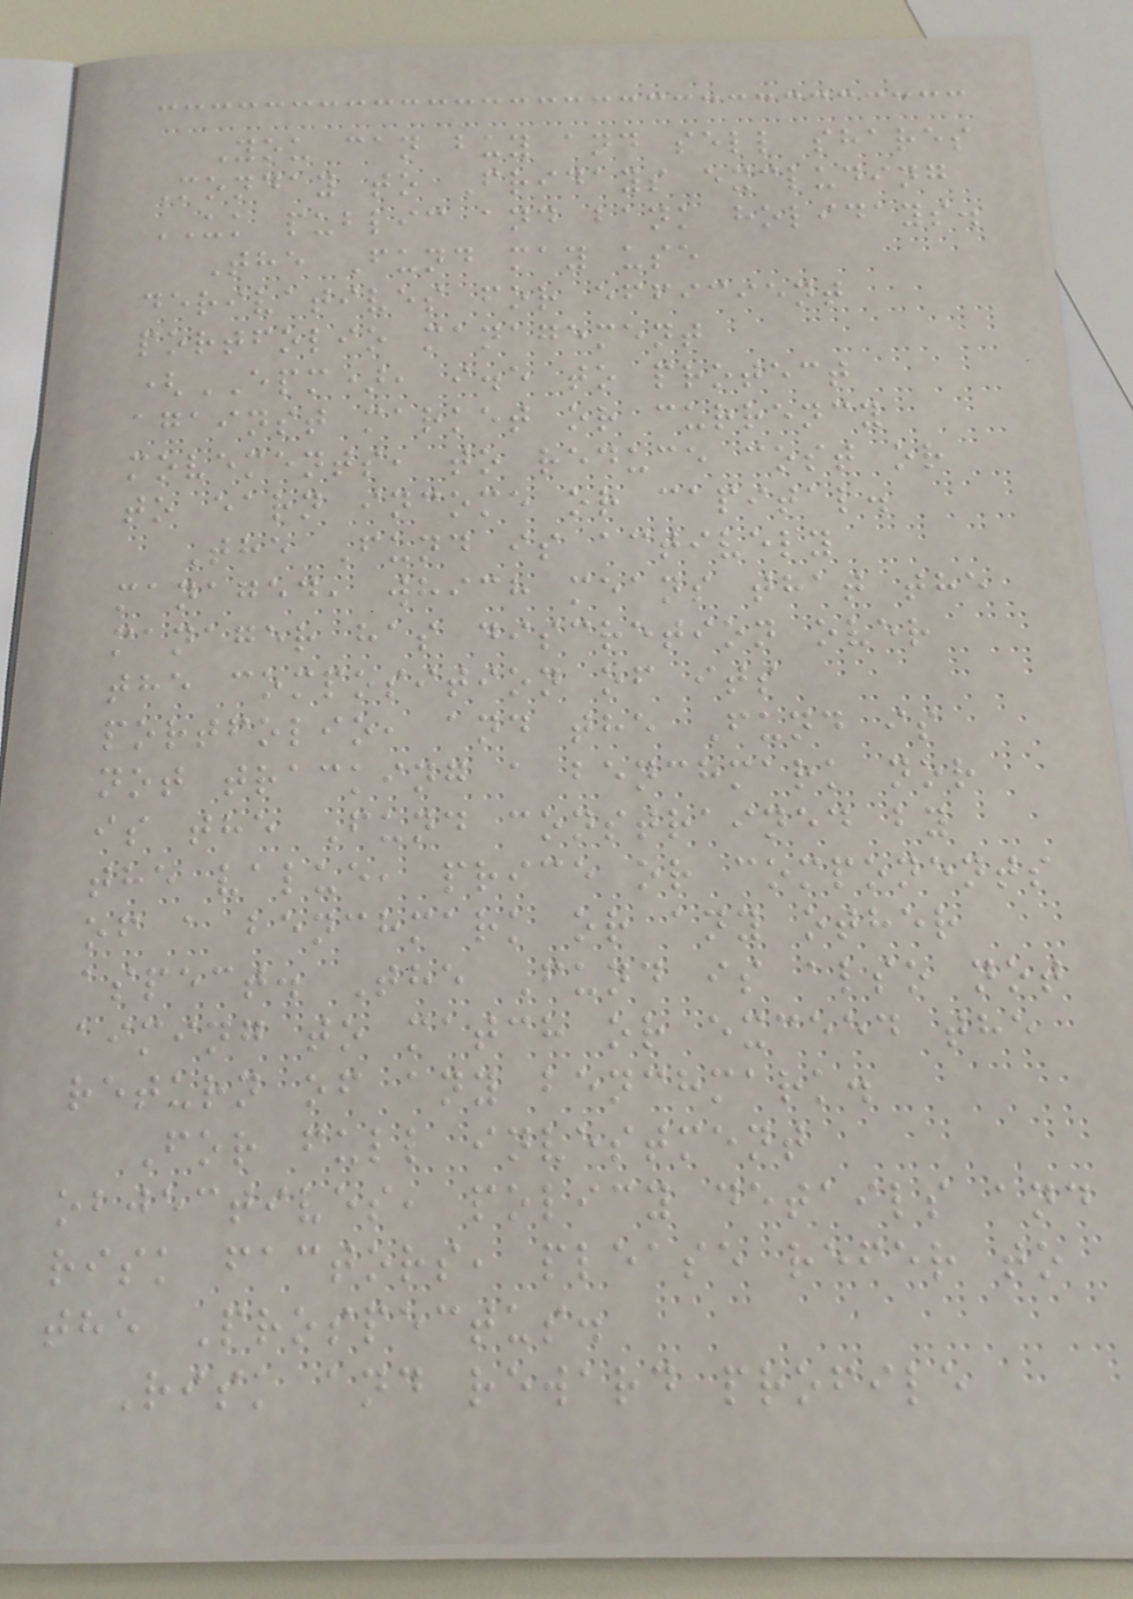You can buy and sell shares
Monday to Fridays excluding
UK public and bank holidays.
The Fund may use
derivatives for efficient
portfolio management
(EPM), i.e to protect
against market or currency
movements, to reduce cost or
to earn income or capital.
The Fund is actively
managed, which means that the
manager has discretion over
the composition of its
portfolio, and the Fund is
not tracking a benchmark nor
is the Fund constrained by
the value, price or components
of a benchmark or any other
aspect. The Fund is also not
aiming to match or exceed the
return of any benchmark.
For full investment
objectives, policy details and
risk factors, please refer to
the Prospectus.
Risk and reward profile
